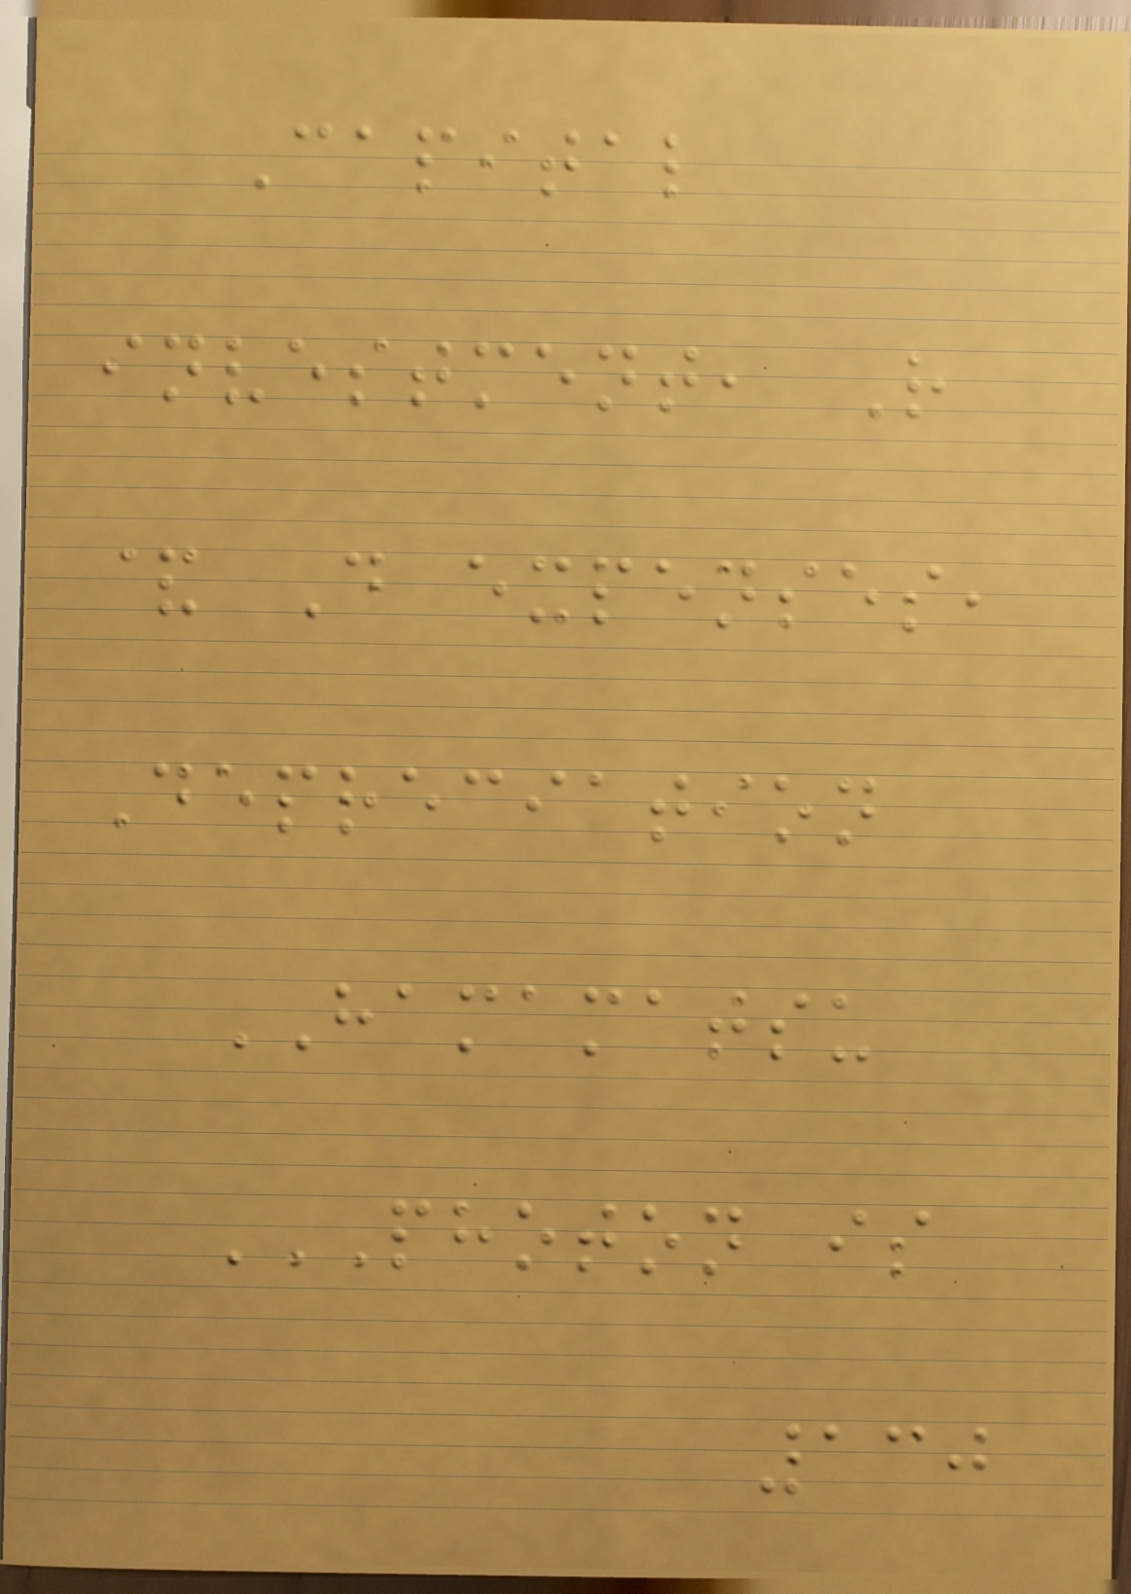Capital
investment, R
& D expenses,
Depreciation
HAMAMATSU
PHOTON IS
130
